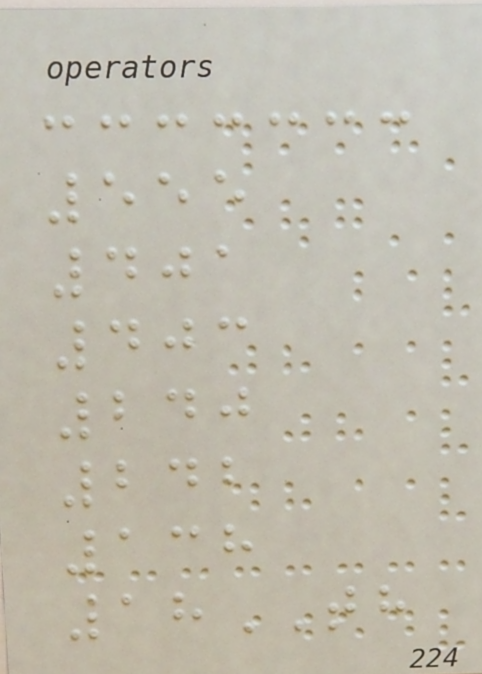555
401
403
240
242
138
18TH
